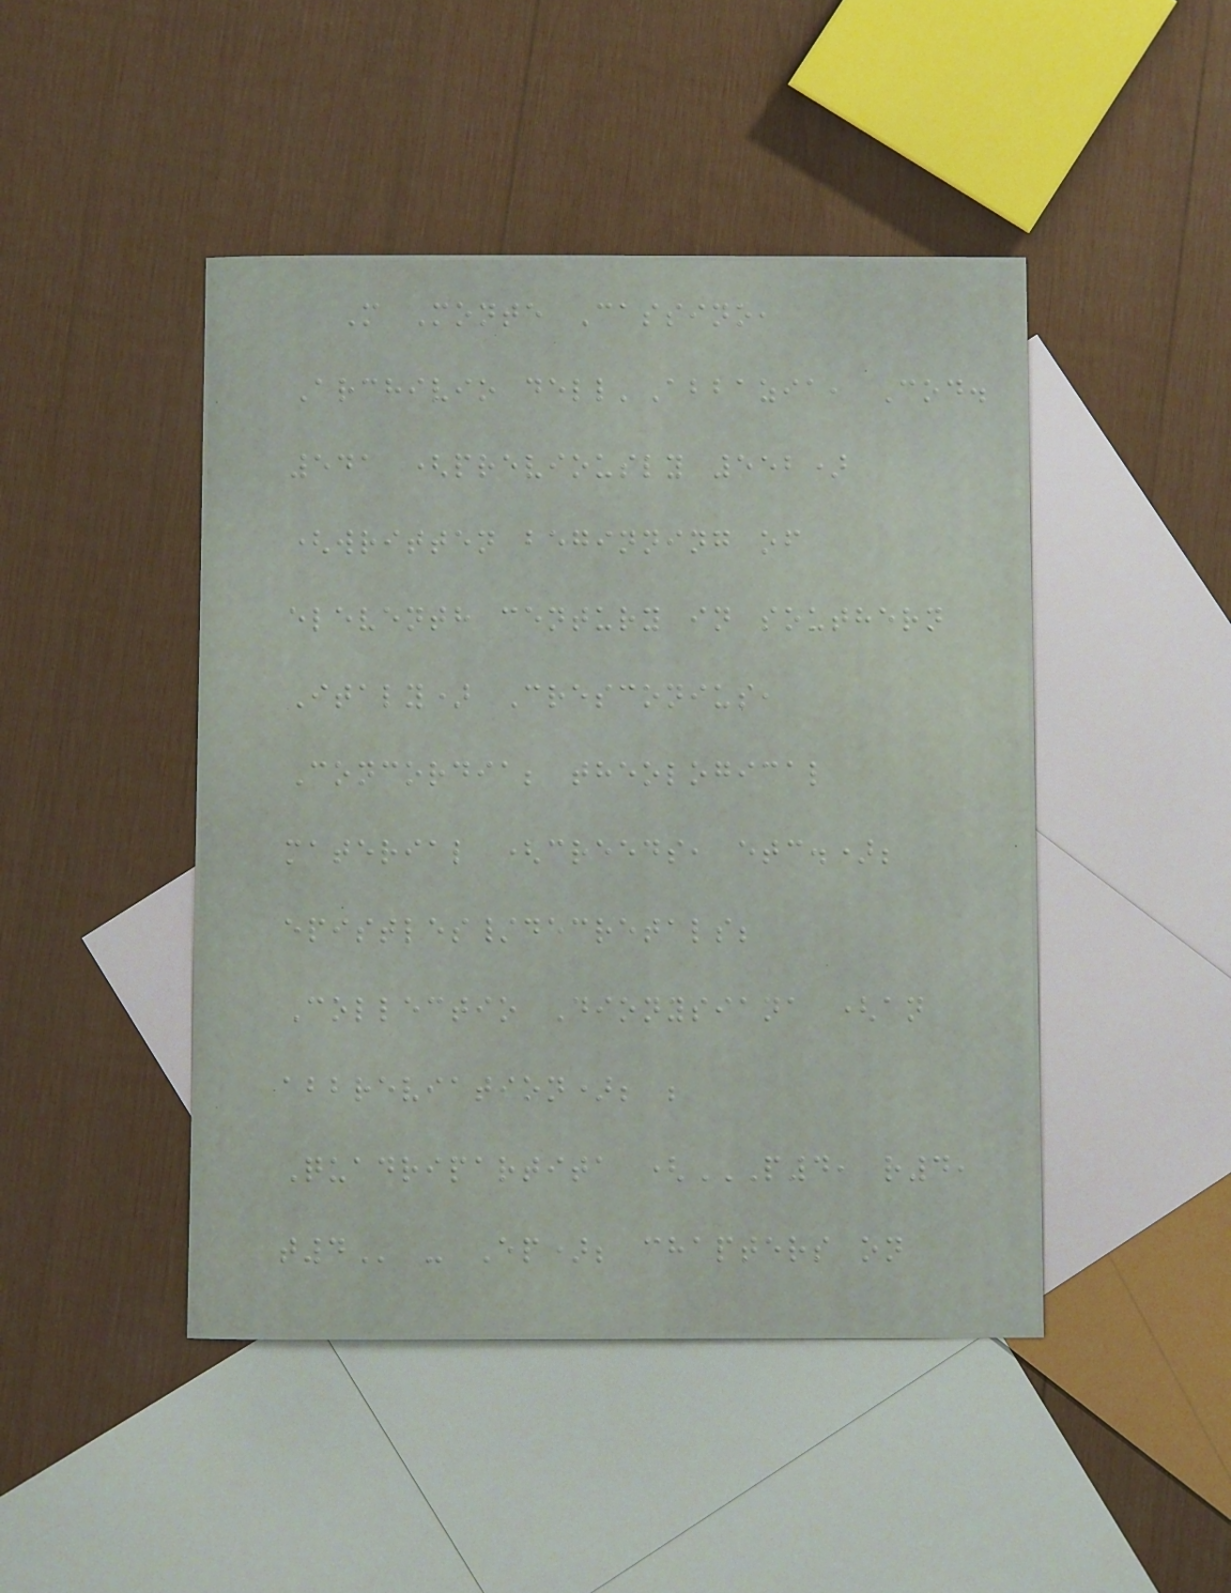M Monte Cassino,
Archivio dell'Abbazia, Cod.
541 (previously 552)
(written beginning of
eleventh century in southern
Italy) Cresconius,
Concordia; theological
material (creeds, etc.);
epistles/decretals;
Collectio Dionysiana (an
abbreviation); ;
Quadripartita (P4, R4,
T4 - Ep); chapters on
